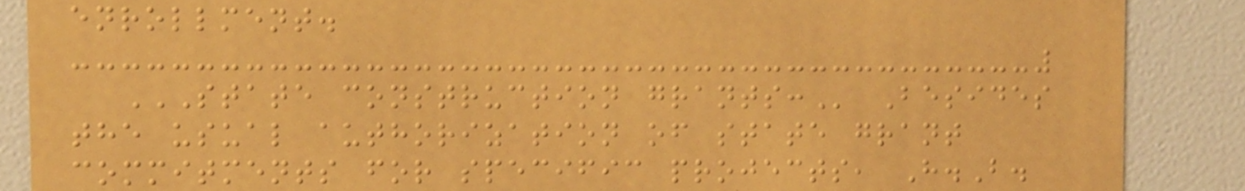enrollment.
STATE CONSTRUCTION GRANTS: Besides
the usual authorization of state grant
commitments for specific projects, H.B.
